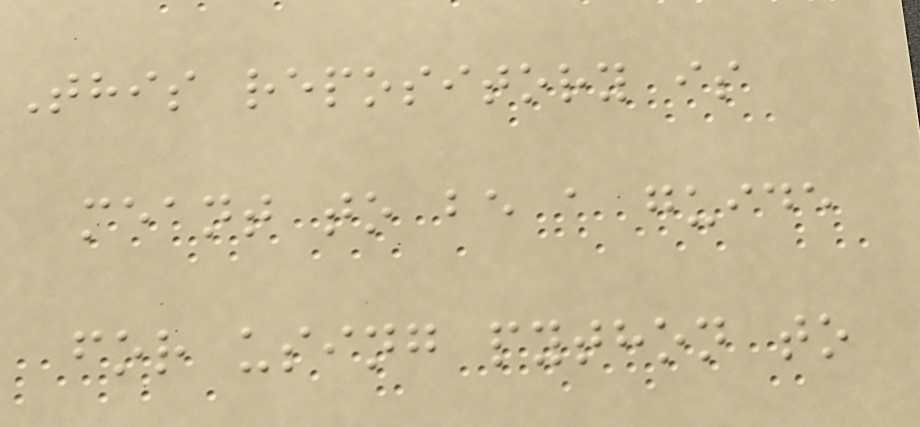This repository is
meant to be a guide
for using python to
